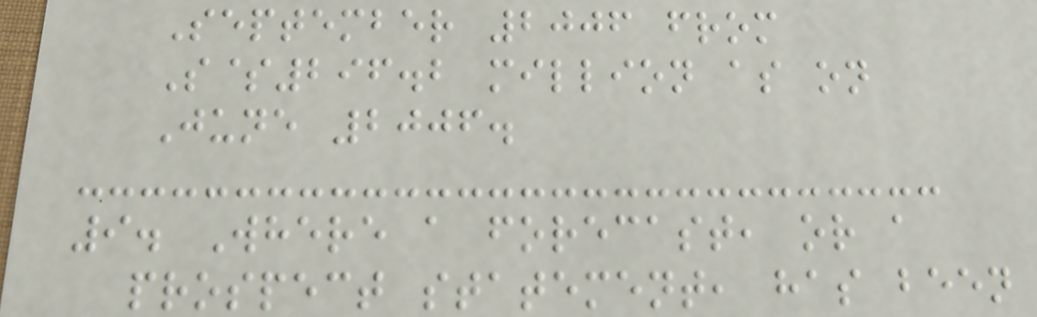September 2006 from
S$296.2 million as on
June 2006.
9. Where a forecast, or a
prospect statement, has been
